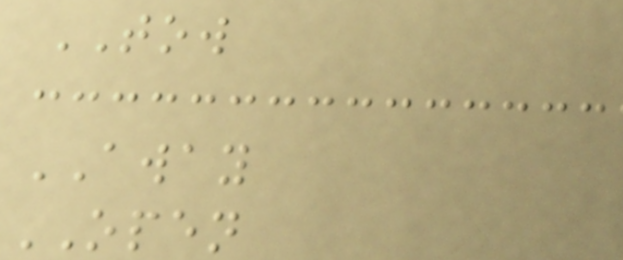TOW
AWAY
OPEN
